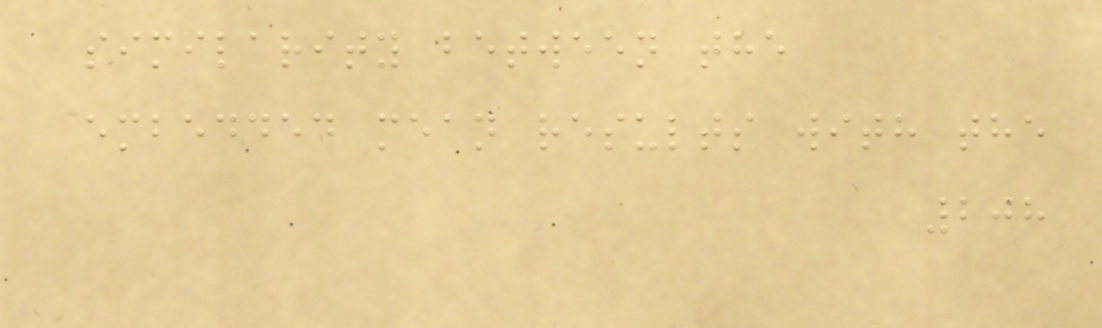similarity between the
embedded mean results with the
208
